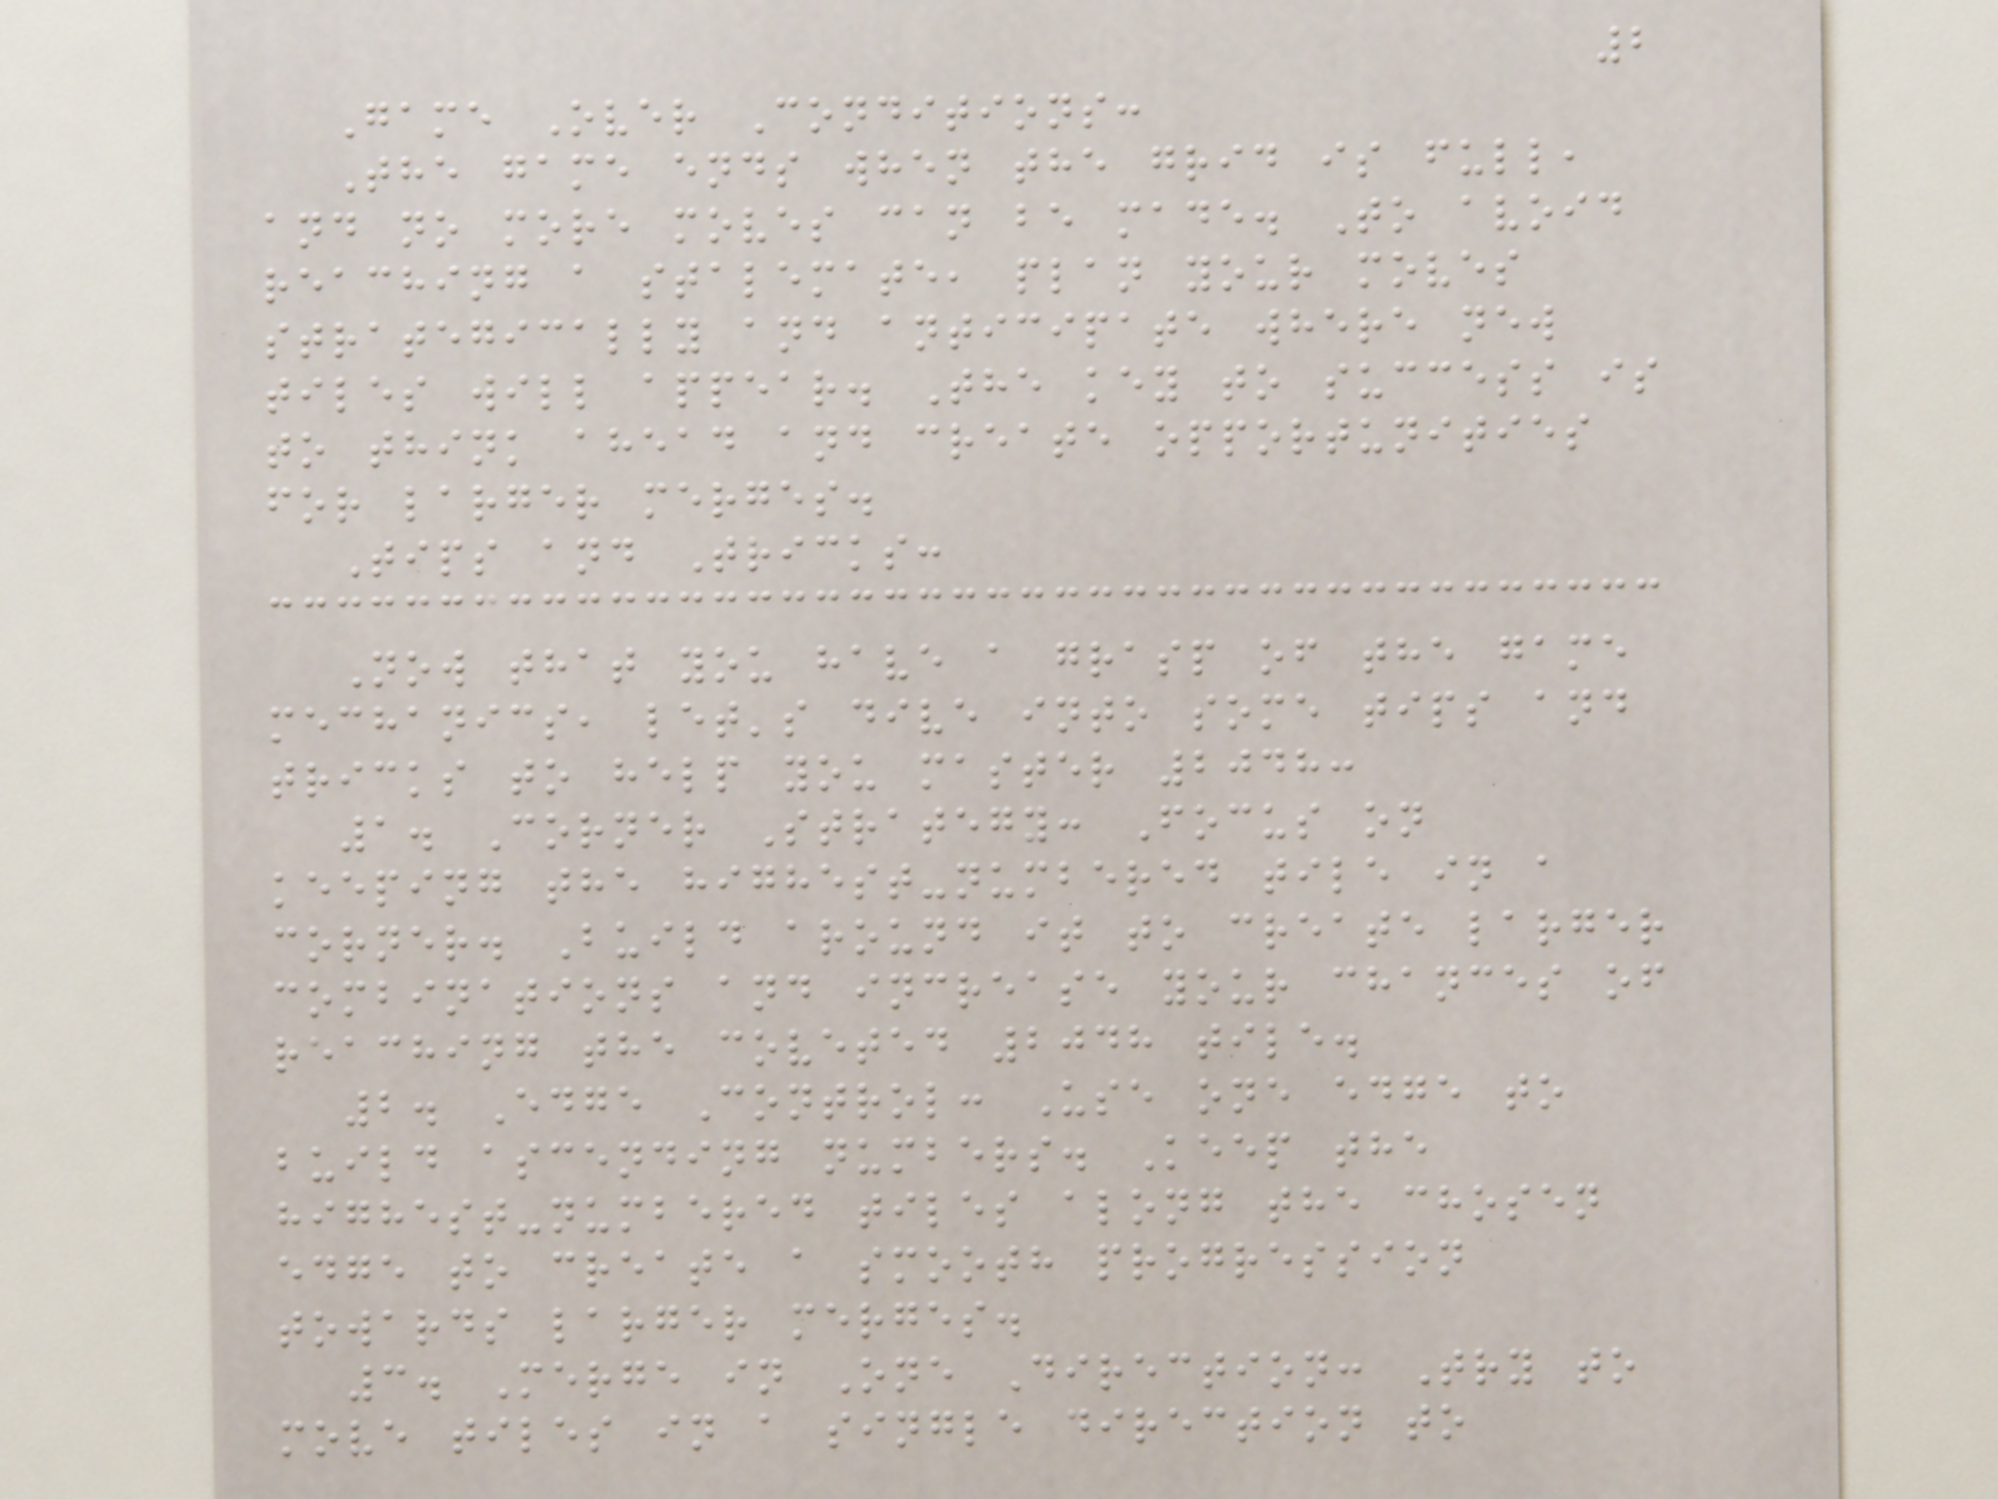2
Game Over Conditions:
The game ends when the grid is full,
and no more moves can be made. To avoid
reaching a stalemate, plan your moves
strategically and anticipate where new
tiles will appear. The key to success is
to think ahead and create opportunities
for larger merges.
Tips and Tricks:
Now that you have a grasp of the game
mechanics, let's dive into some tips and
tricks to help you master 2048:
1. Corner Strategy: Focus on
keeping the highest-numbered tile in a
corner. Build around it to create larger
combinations and increase your chances of
reaching the coveted 2048 tile.
2. Edge Control: Use one edge to
build ascending numbers. Keep the
highest-numbered tiles along the chosen
edge to create a smooth progression
towards larger merges.
3. Merge in One Direction: Try to
move tiles in a single direction to
